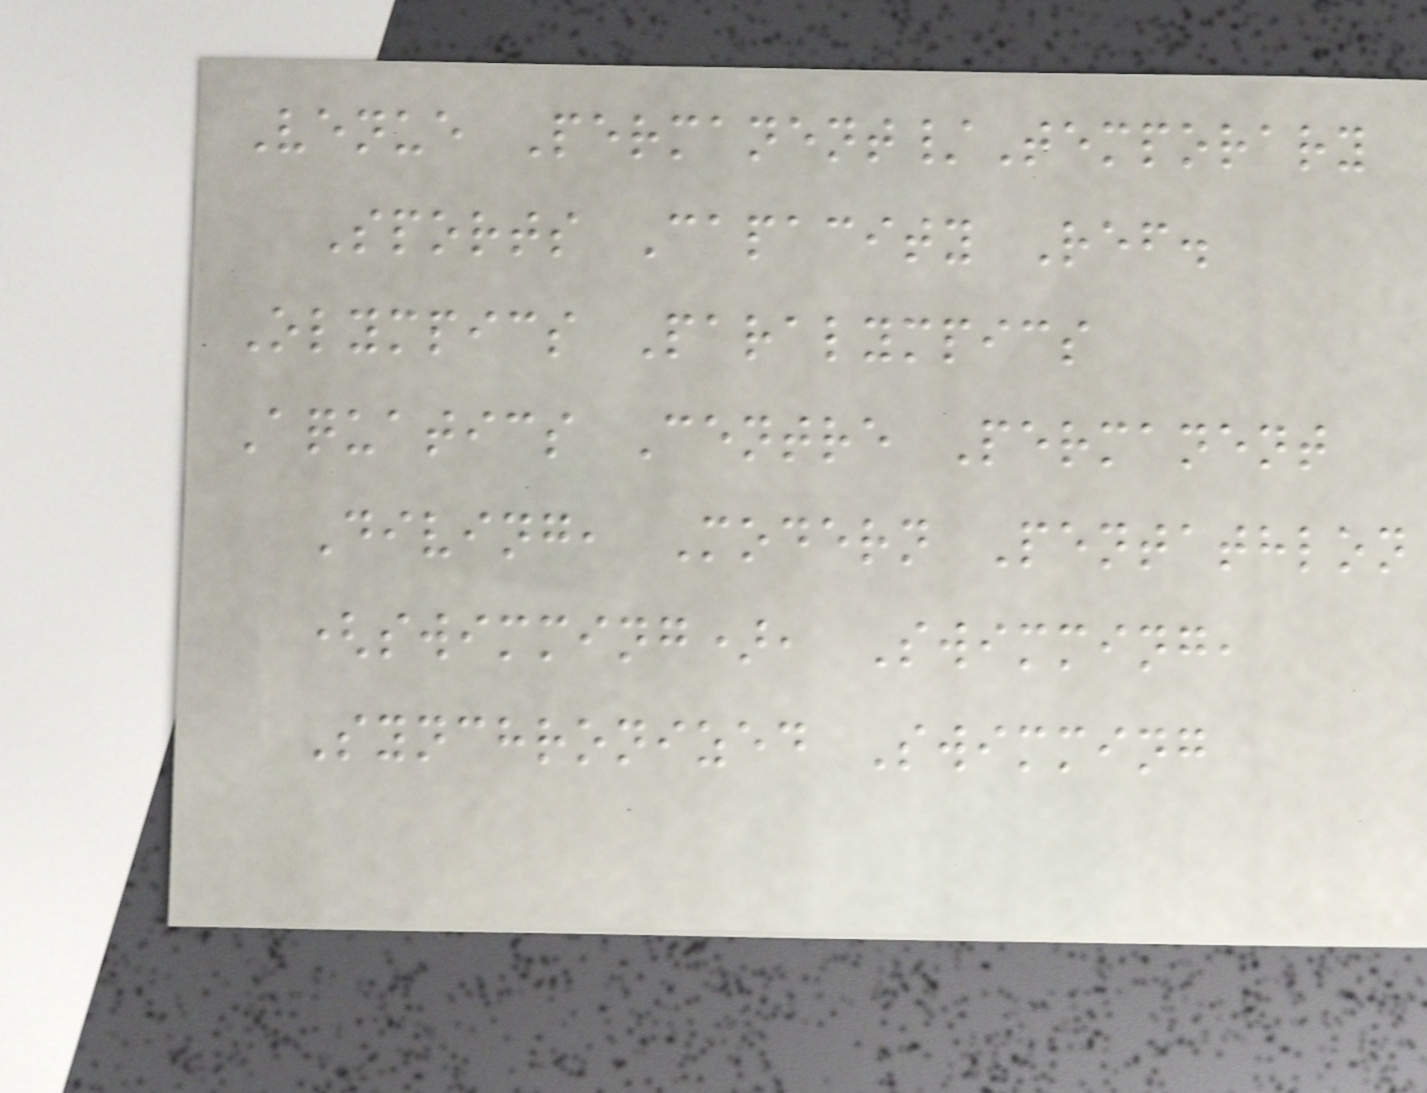Venue Permanent/Temporary
Sports Capacity Ref.
Olympics Paralympics
Aquatics Centre Permanent
Diving, Modern Pentathlon
(swimming), Swimming,
Synchronized Swimming
